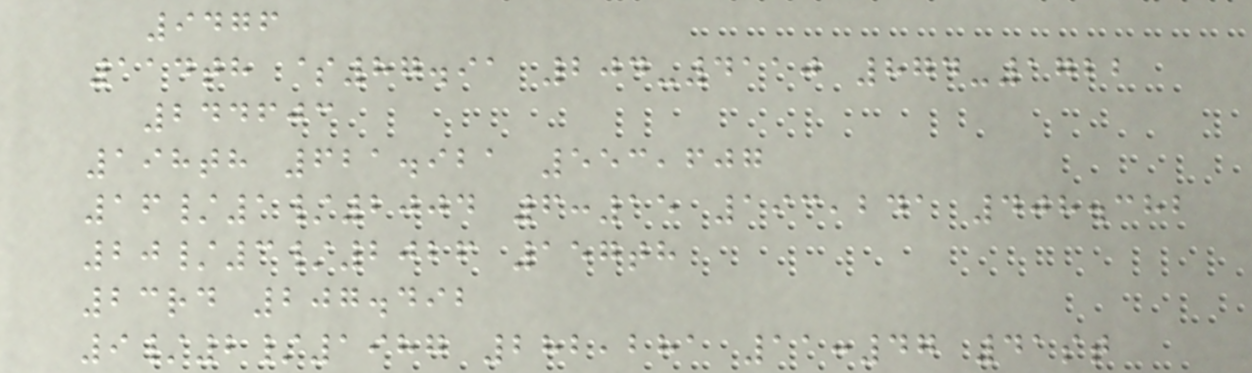9476
114th $87.91 204-4110 874-1722
244603
198th 621.921 553,607
16/1/2004 6:15 193,241 408.382
20/3/2026 157th
23rd 207.492
9/2/1987 282,281 11:47 41st
